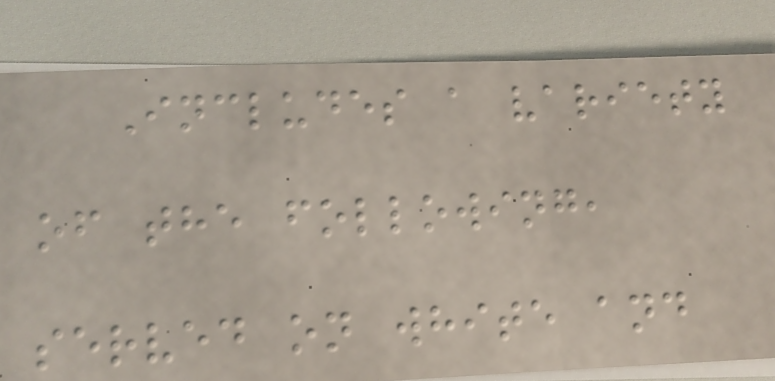Includes a variety
of the following,
served on white and
